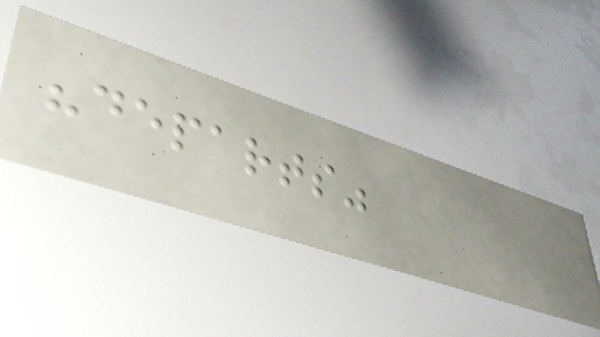"departs"
